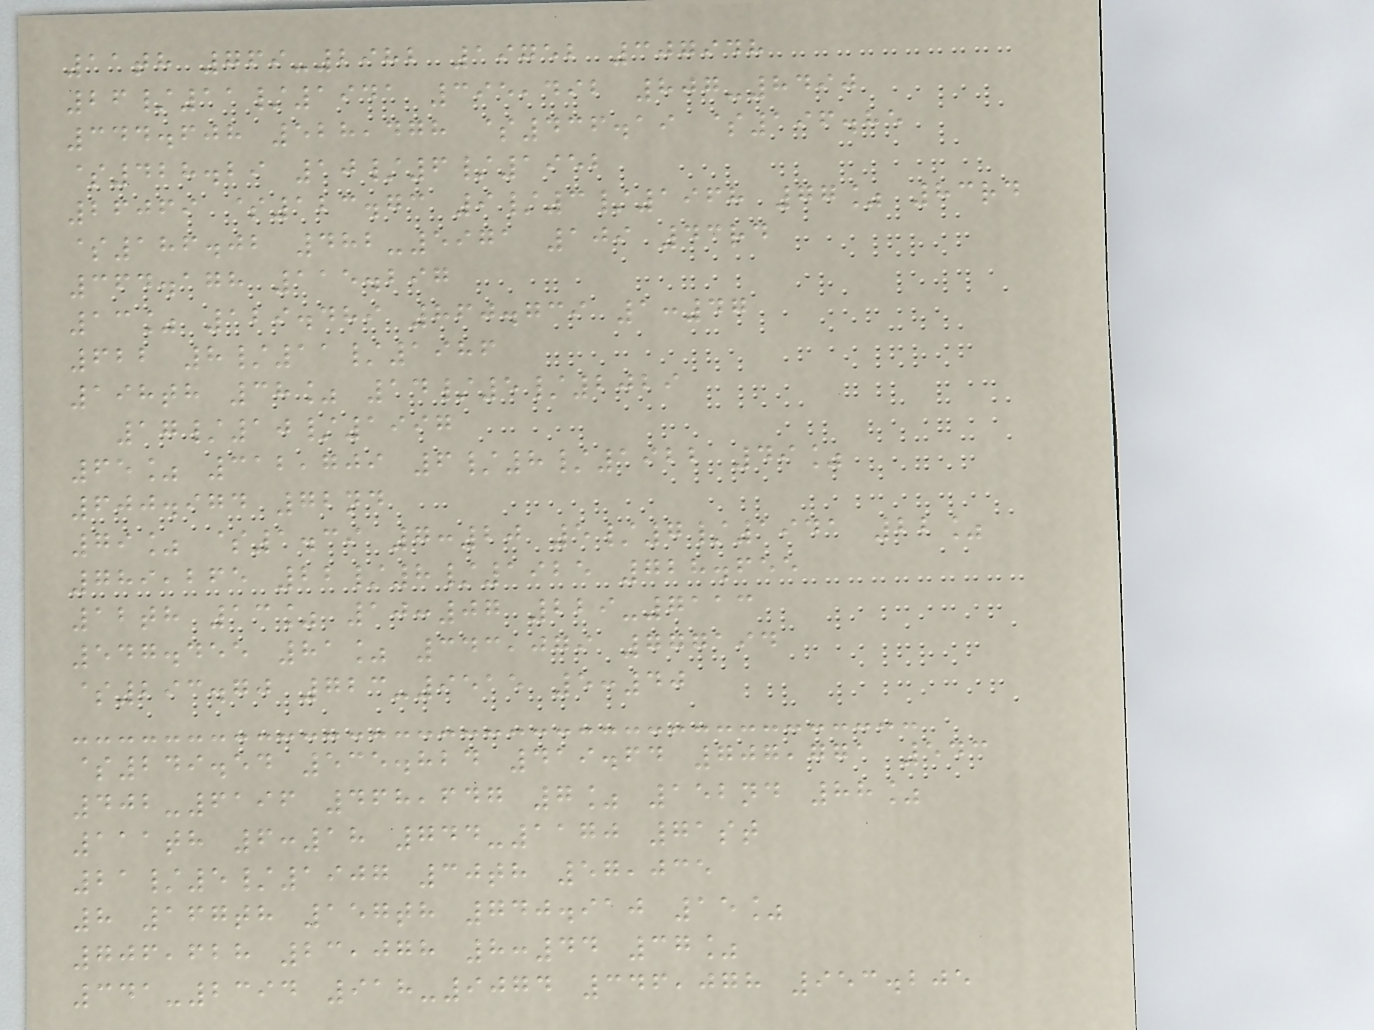11th 769-2982 19752 307948
26/11/1941 395,492 807-8490
344.608 528,478 $436.19 $196.85
$428.29 10/6/1952
26069 $123.73 9/3/1968 77% 83rd
$186.02 482-5971 109 43rd
364.178 115.297
13% 129.489 860.739 1:47
622 8/11/1986
198th 38% 14/5/2029
17/10/1997
65% 312,709 6/8/1922 49%
600.974 72nd
79% $1.39 7:20 5/7/1941 22%
789,265 22/8/1925 728.655
12th 13% 10:07 229-7113
547.455 81% 343,079 777194
$293.70 723-9515 5:40
$249.54 535.824 419.64 707,771 543
402-6196 468,647 7% 152nd 88%
111th 6:18 744-1170 71st
21/5/1907 30th 57,035
8 167th 157th 740.910 15%
706,628 23,078 8:44 37%
341-2394 918-9074 346,078 953.205
